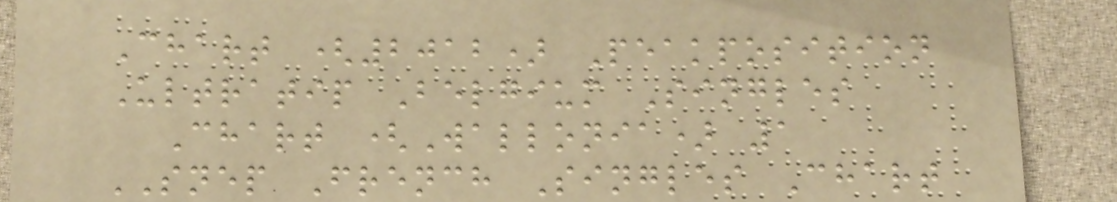Chart (2012) Peakposition
Ultratip Belgium Singles
Chart (Wallonia) 1
SNEP French Singles Chart
